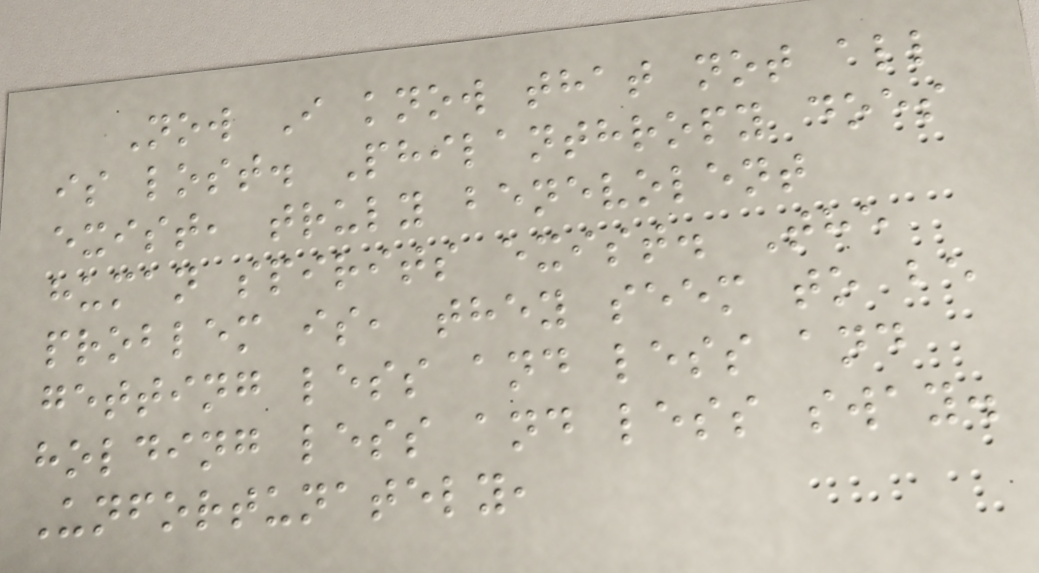Now I know that not all
is lost. Philanthropy does
exist, truly benevolent
human spirits exist. The
problem is, they seem to be
getting less and less and
holding less and less sway.
Unfortunately,
